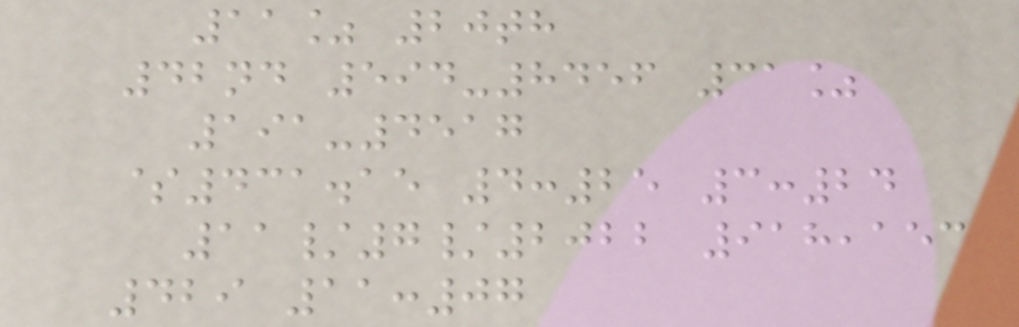11% 20th
42nd 594-8456 31%
191-4517
$431.15 4:25 3:24
11/7/2022 918,153
429 11:07
